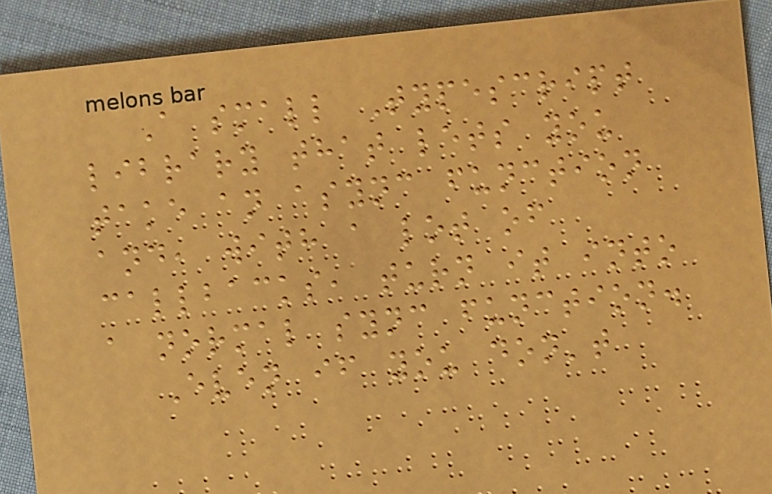A small Typescript
library that lets you
take an async function
and, with a lot of
callbacks, turn it into
a normal sync function.
Even if you don't
